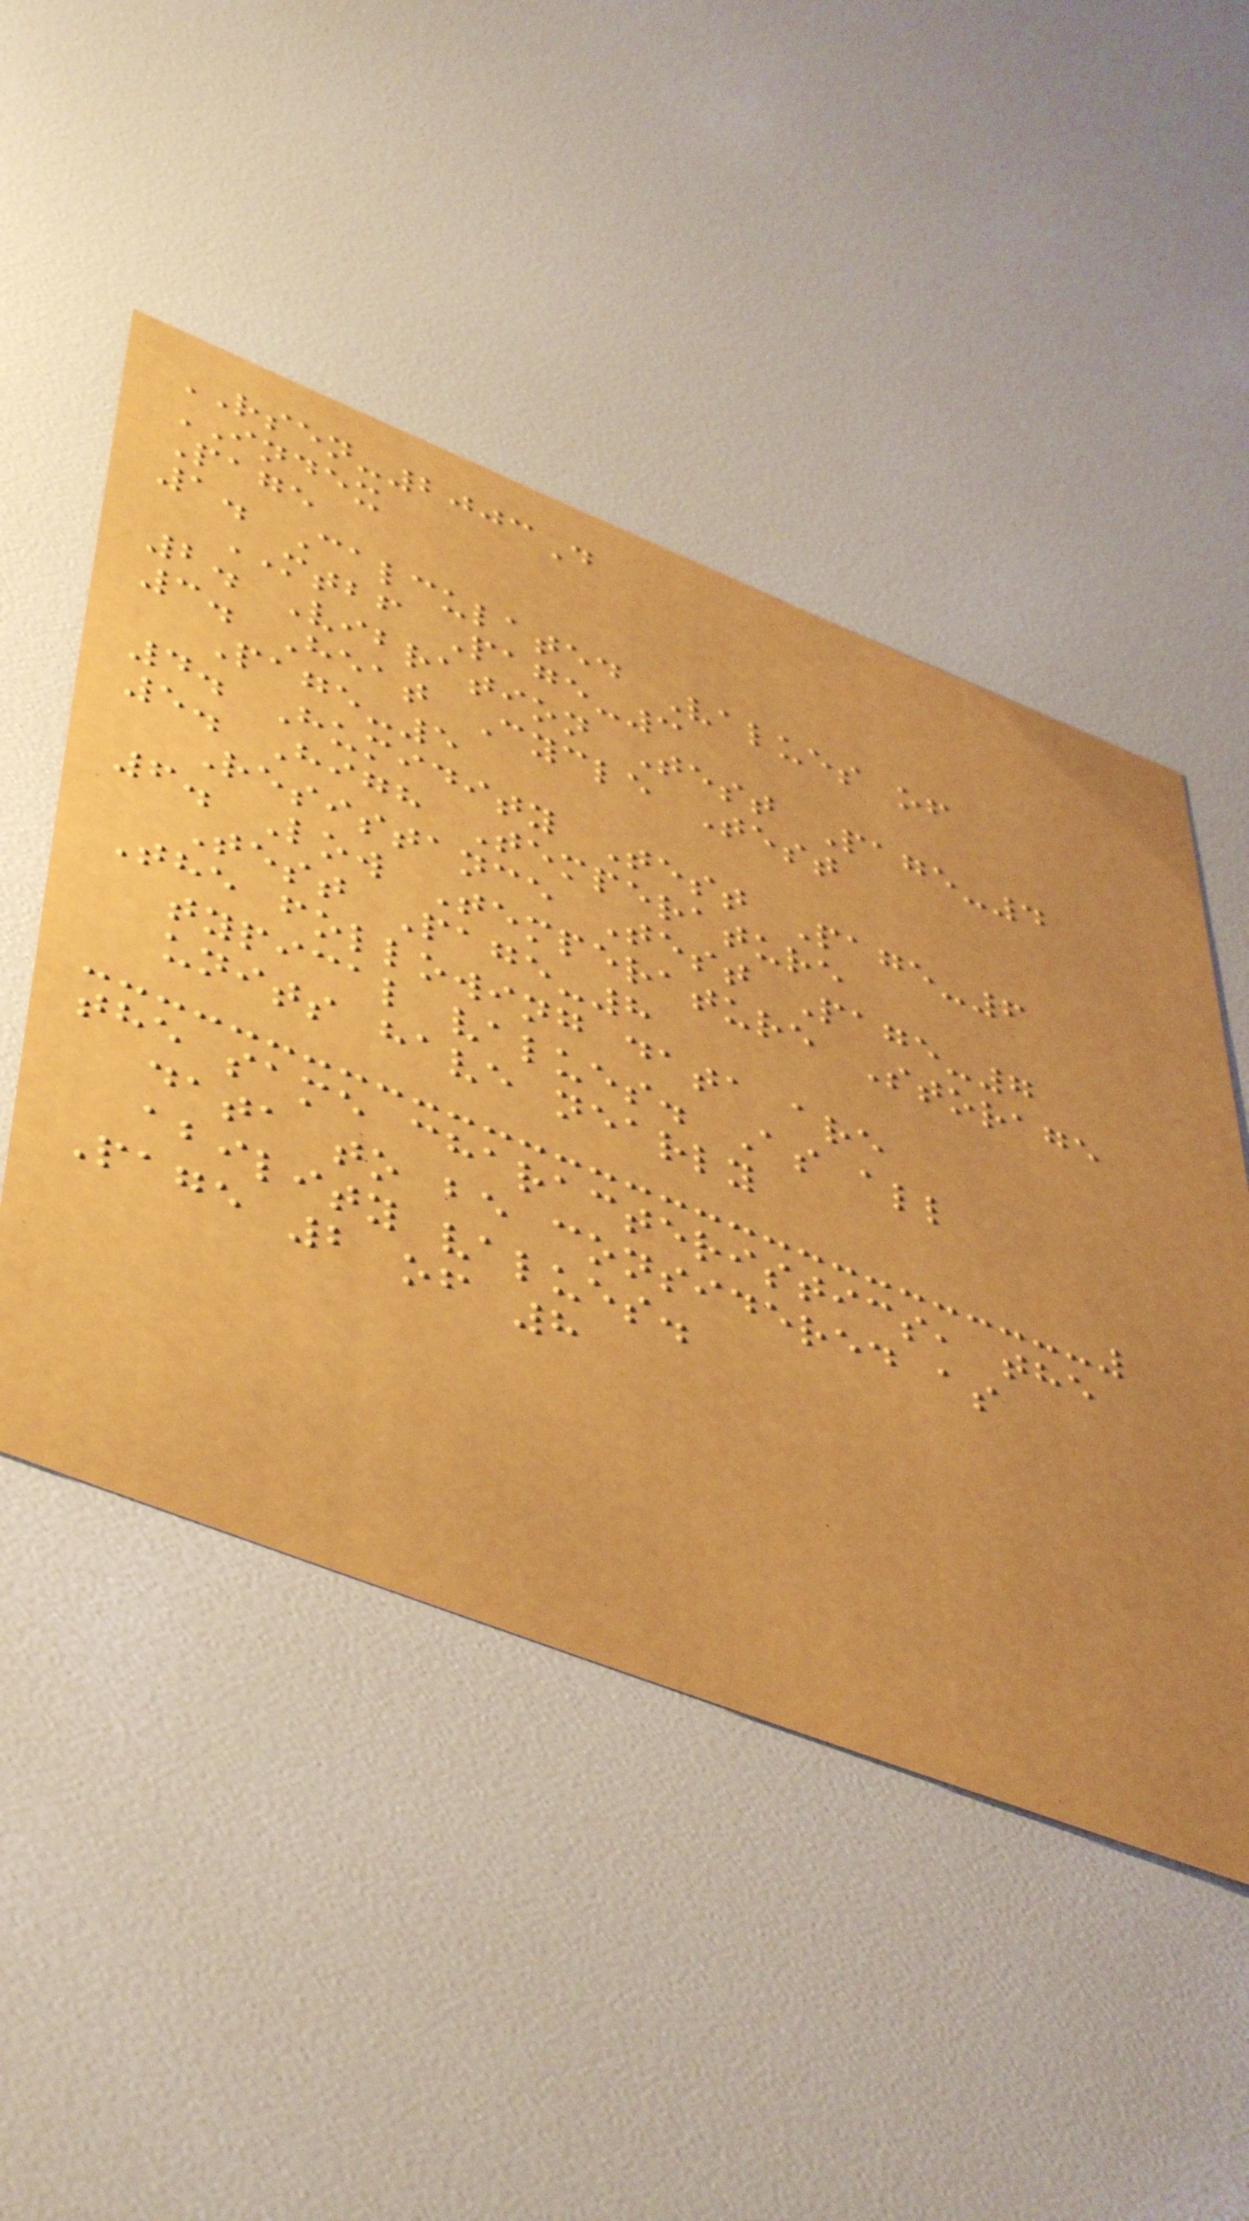RSEN-2003D
INDEX
Page
1. Calculated Values of
MTBF Page-3
2. Vibration Test Page-4
3. Heat Cycle Test
Page-5
4. Humidity Test Page-6
5. High Temperature
Resistance Test Page-7
6. Low Temperature Storage
Test Page-8
The following data are
typical values. As all
units have nearly
the same characteristics, the
data to be considered as
ability values.
Page 2 of 8
